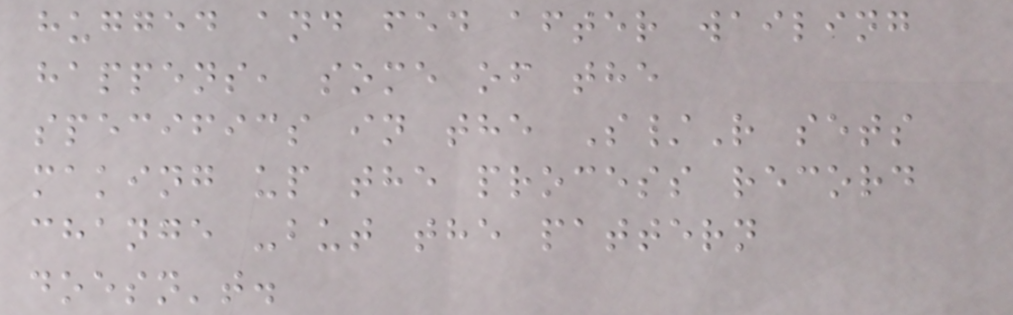hugged and fed after wailing
happens, some of the
specifics in the S/R sets
making up the process record
change -but the pattern
doesn't.
